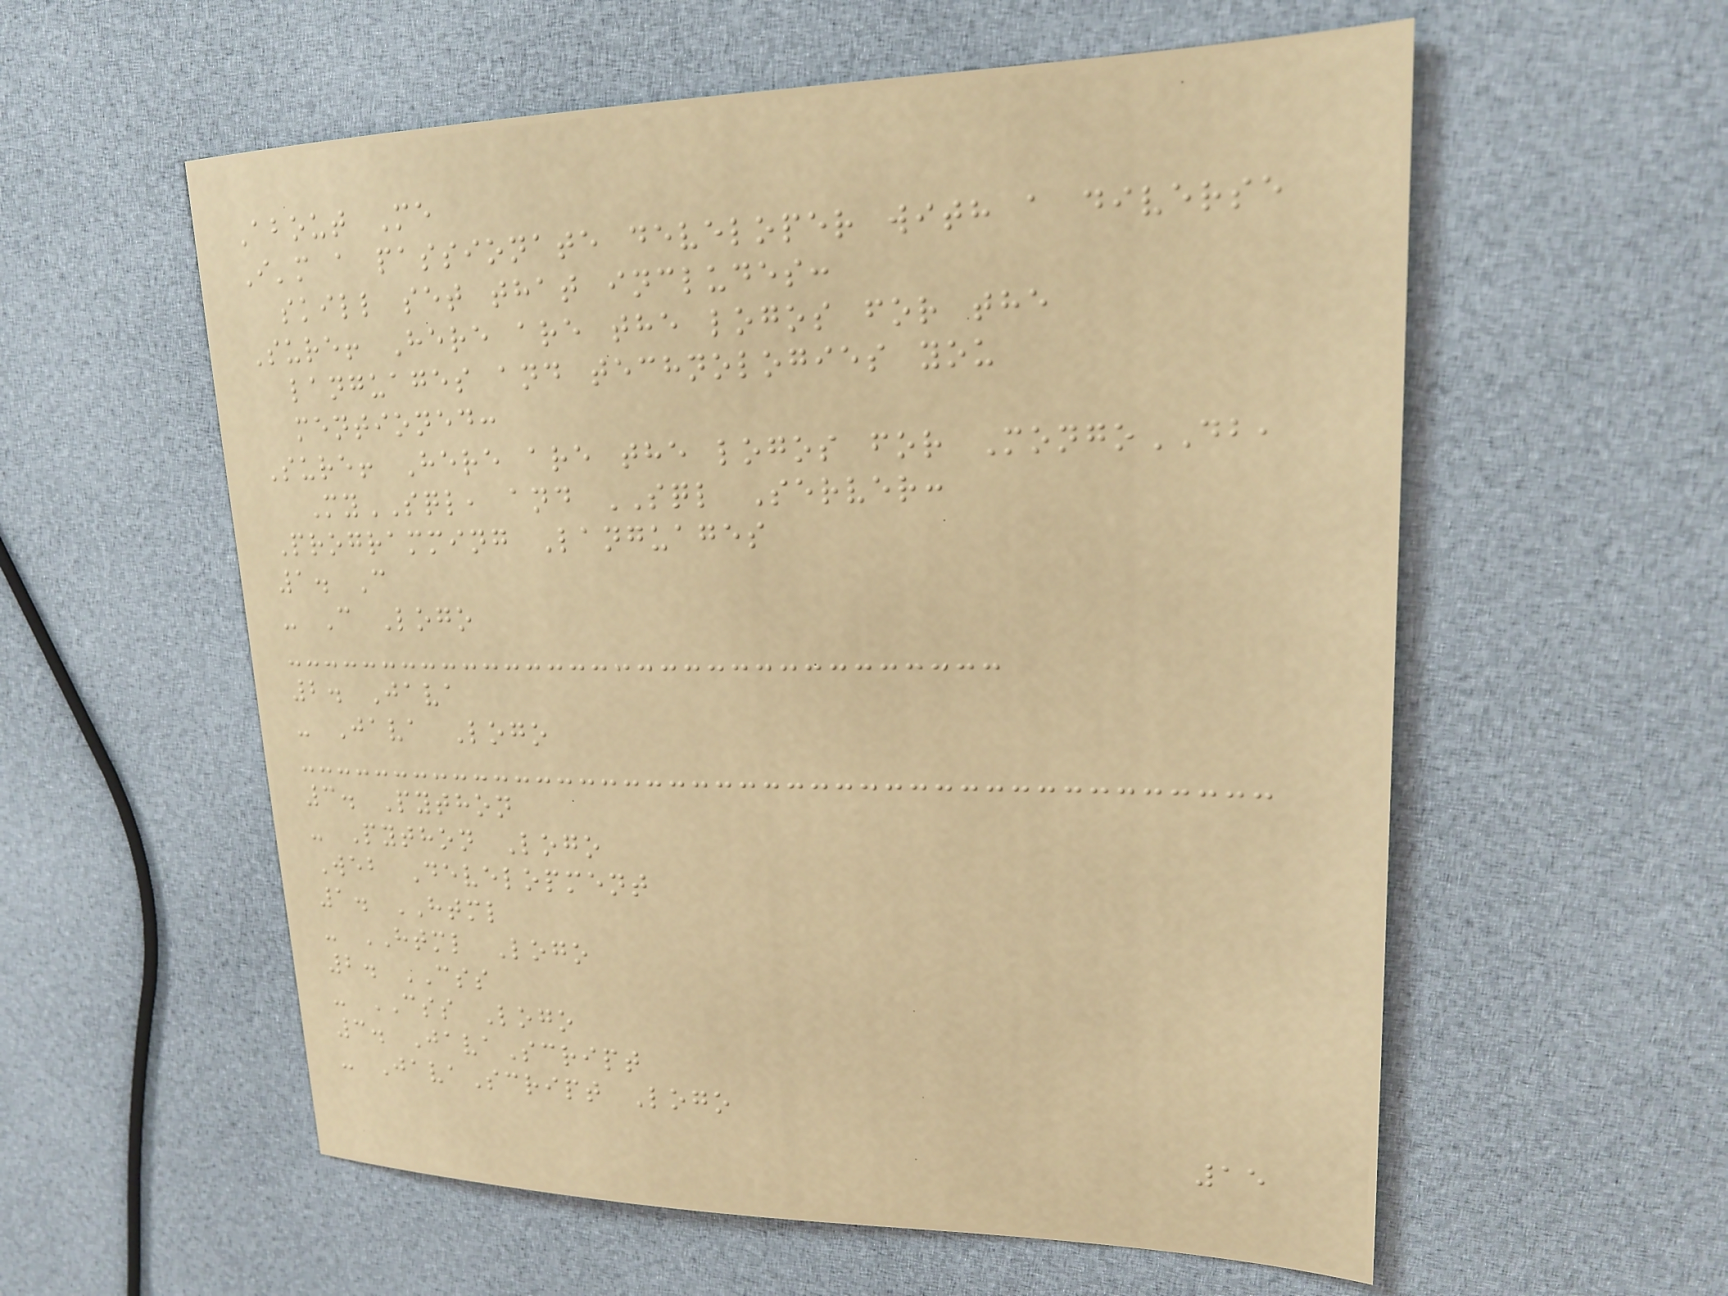About Me
I'm a passionate developer with a diverse
skill set that includes:
Sure! Here are the logos for the
languages and technologies you
mentioned:
Sure! Here are the logos for MongoDB,
MySQL, and SQL Server:
Programming Languages
1. C
- C Logo
2. Java
- Java Logo
3. Python
- Python Logo
Web Development
1. HTML
- HTML Logo
2. CSS
- CSS Logo
3. JavaScript
- JavaScript Logo
15
